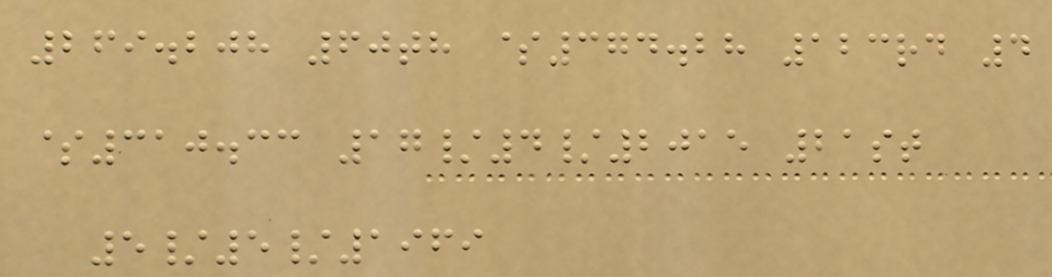269.208 60th $374.28 123rd 4
$310.33 17/4/2015 21st
5/5/1969
